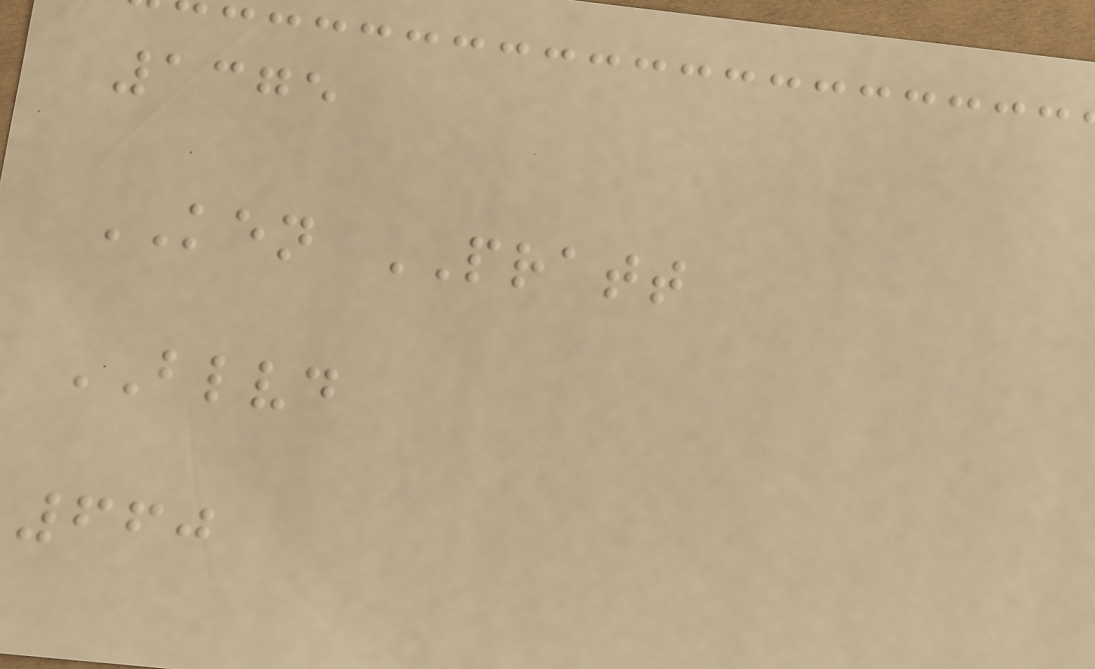1375
KEN PRATT
BLVD
660
